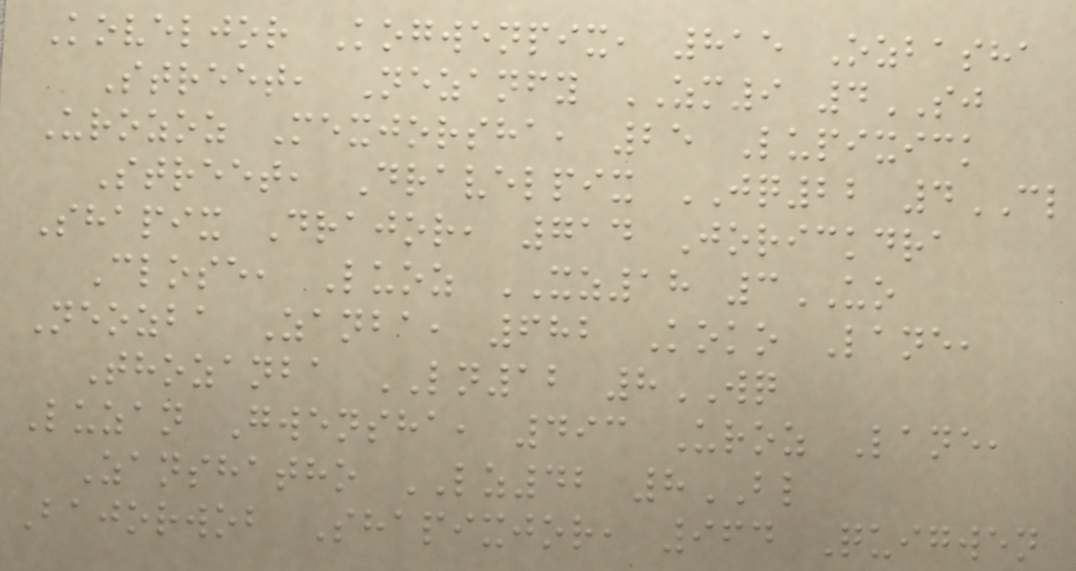Koveljor Kogwenpix, 815 Ozbasha
Street, Nezanfy ZM9 4SJ
Urozoz Mexjorsha, 25 Lupixick
Street, Dravelpix JQ22 4CL
Shapix Drajor, 714 Jorickdra
Close, Luoz XZ18 3UO
Neozba Zanba, 682 Koko Lane,
Thozanba LN12 8WQ
Luzan Gwensha, 493 Uroz Lane,
Zanshatho LZ42 8BL
Bajorwob Shapixjor, 964 Quigwen
